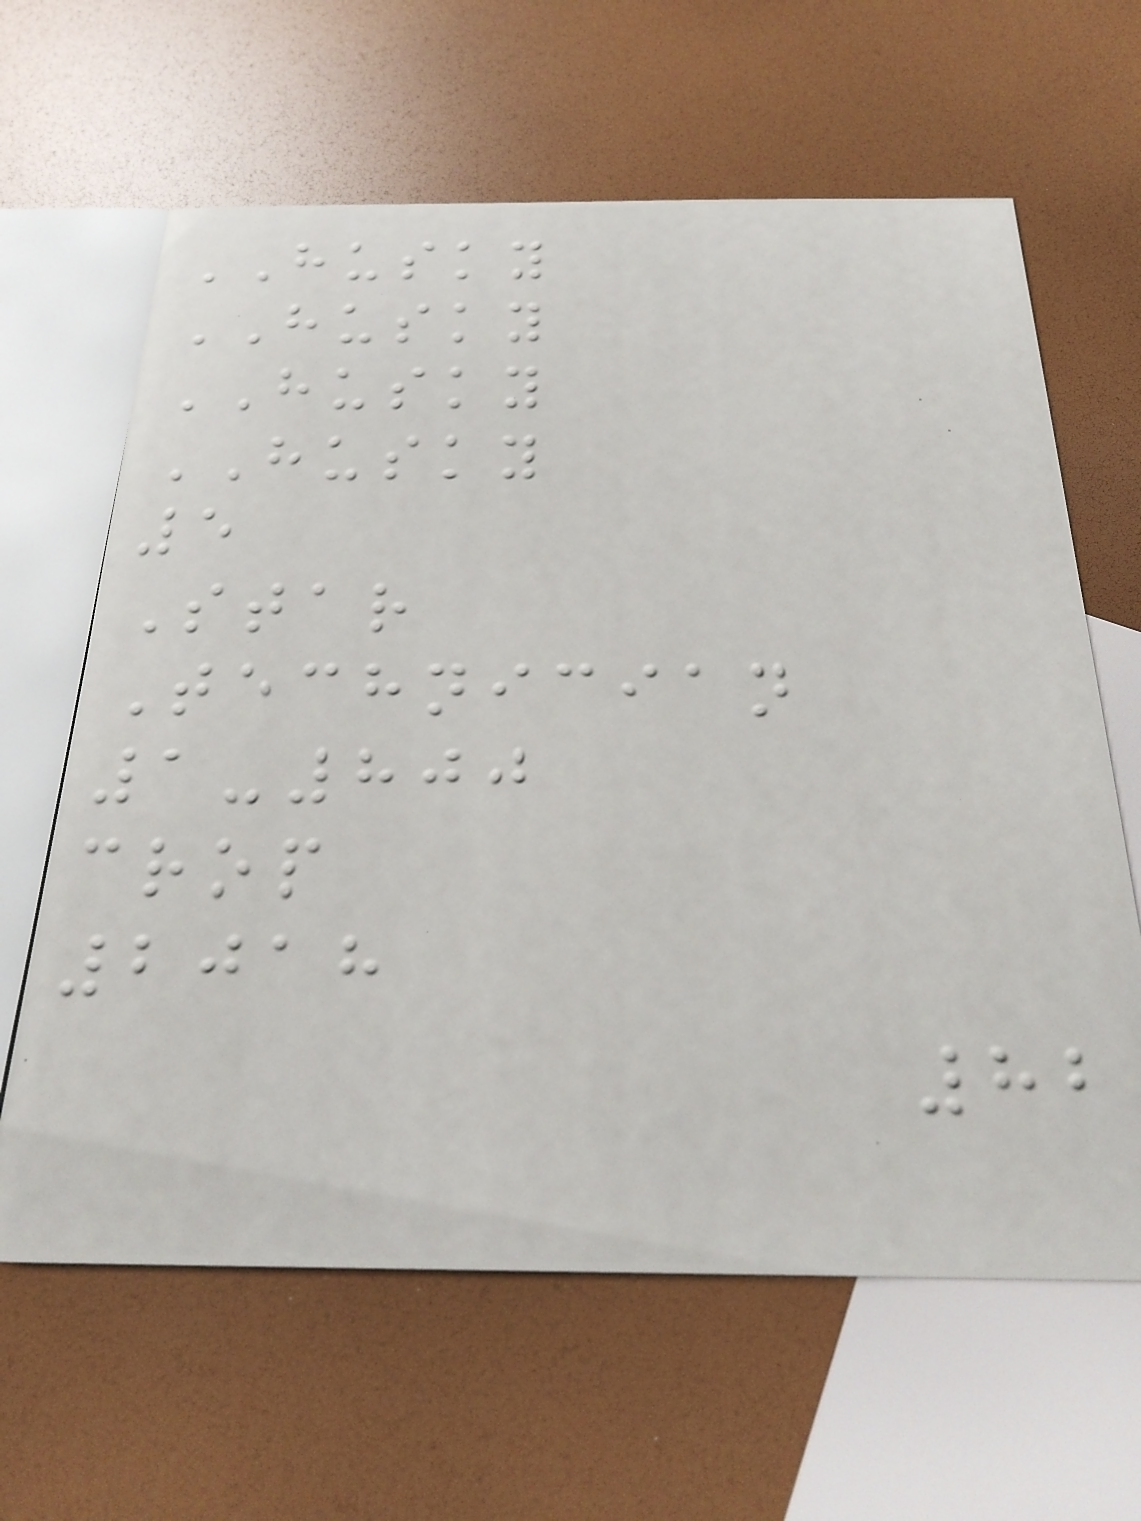HUSKY
HUSKY
HUSKY
HUSKY
5
Star
Technician
1-800
crop
2018
82
